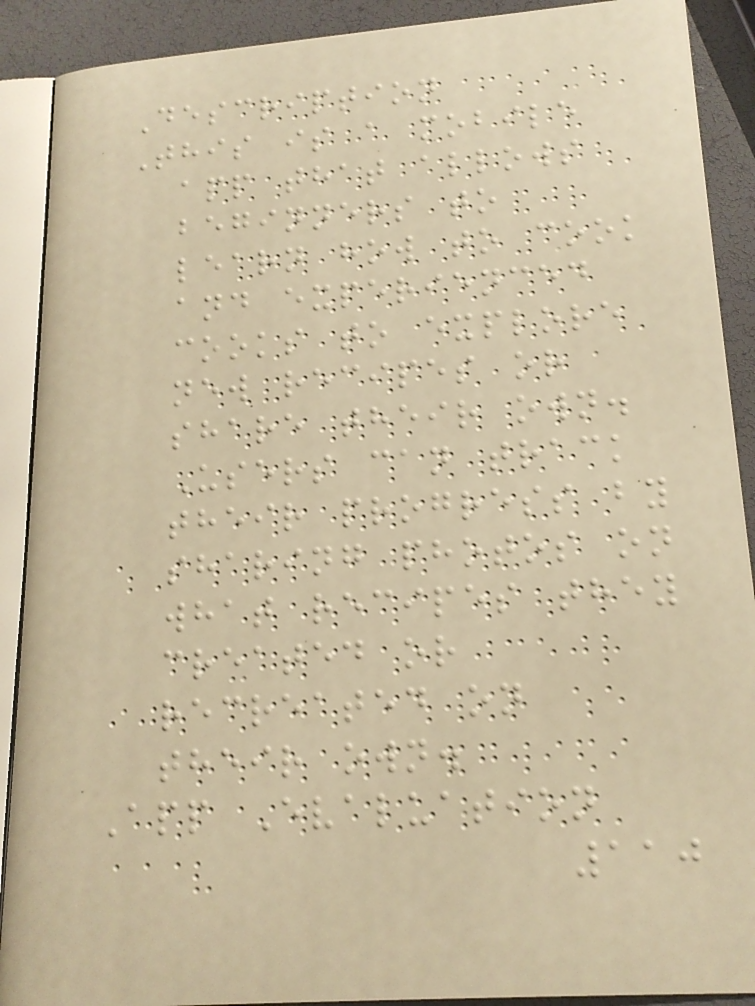Description
This is a mobile
app that allows
beginners to
learn how to cook
and experienced
cooks to explore
new recipes or
share their own.
Users can track
their progress by
sharing photos on
what recipes they
created or
recreated on
their own.
App Evaluation
110
